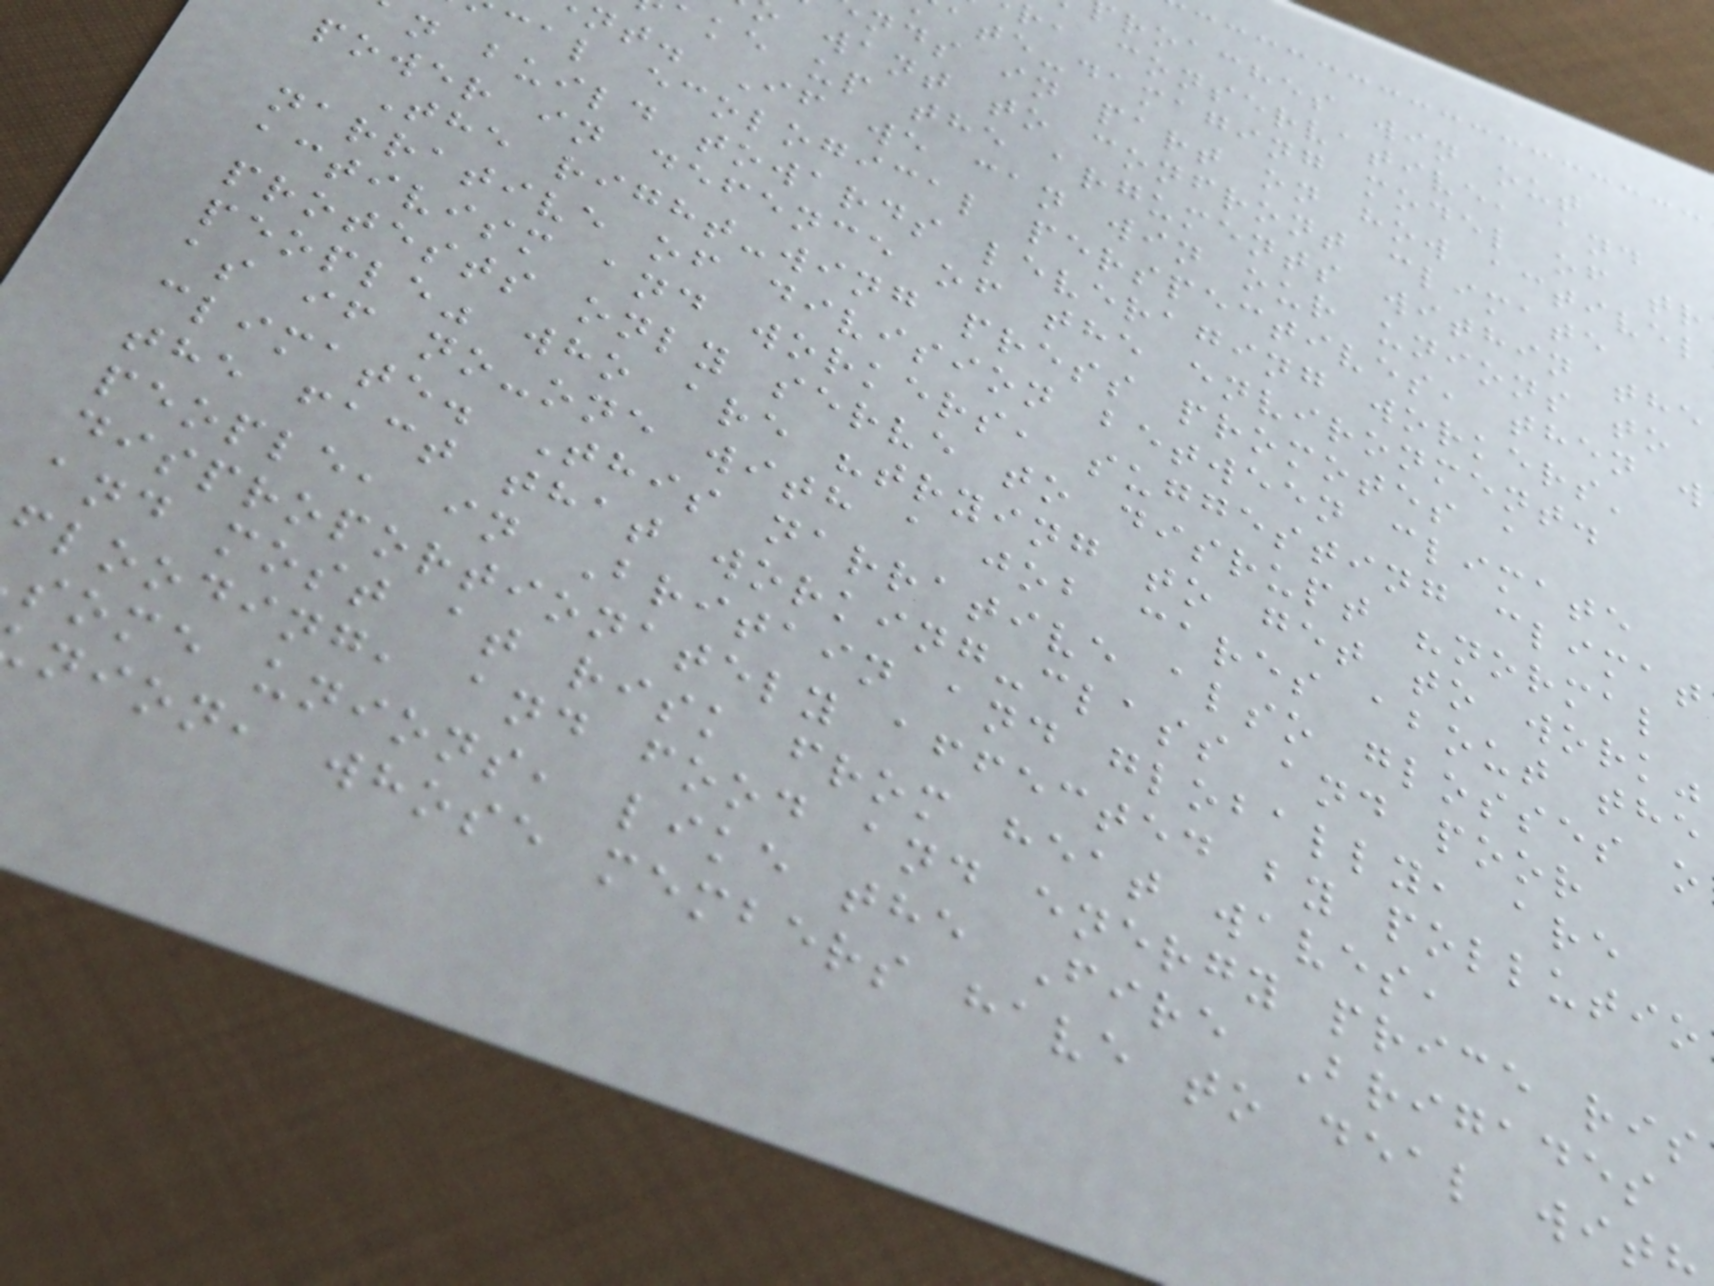roaches win out
r, conservative, and
ate-damaging model of tr
nds in part on how activel
want to confront climate
ake up the arguments within the
nt. If we can win our unions to
cal ecological perspectives, then w
n build towards leveraging workers'
power in defence of the environment.
The right-wing press promotes a
narrative of division between climate
activism and workers, suggesting climat
protests only serve to disrupt "normal
people" who are "trying to get to work"
as if no-one with a job cares about the
climate. This narrative also glosses o
the fact that working-class and poor
people, in Britain and globally, are
disproportionately affected by pollutio
and most at risk from heat waves,
flooding, and food and energy price ris
some unions, like the Fire Brigades
nion, whose members have to deal wit
